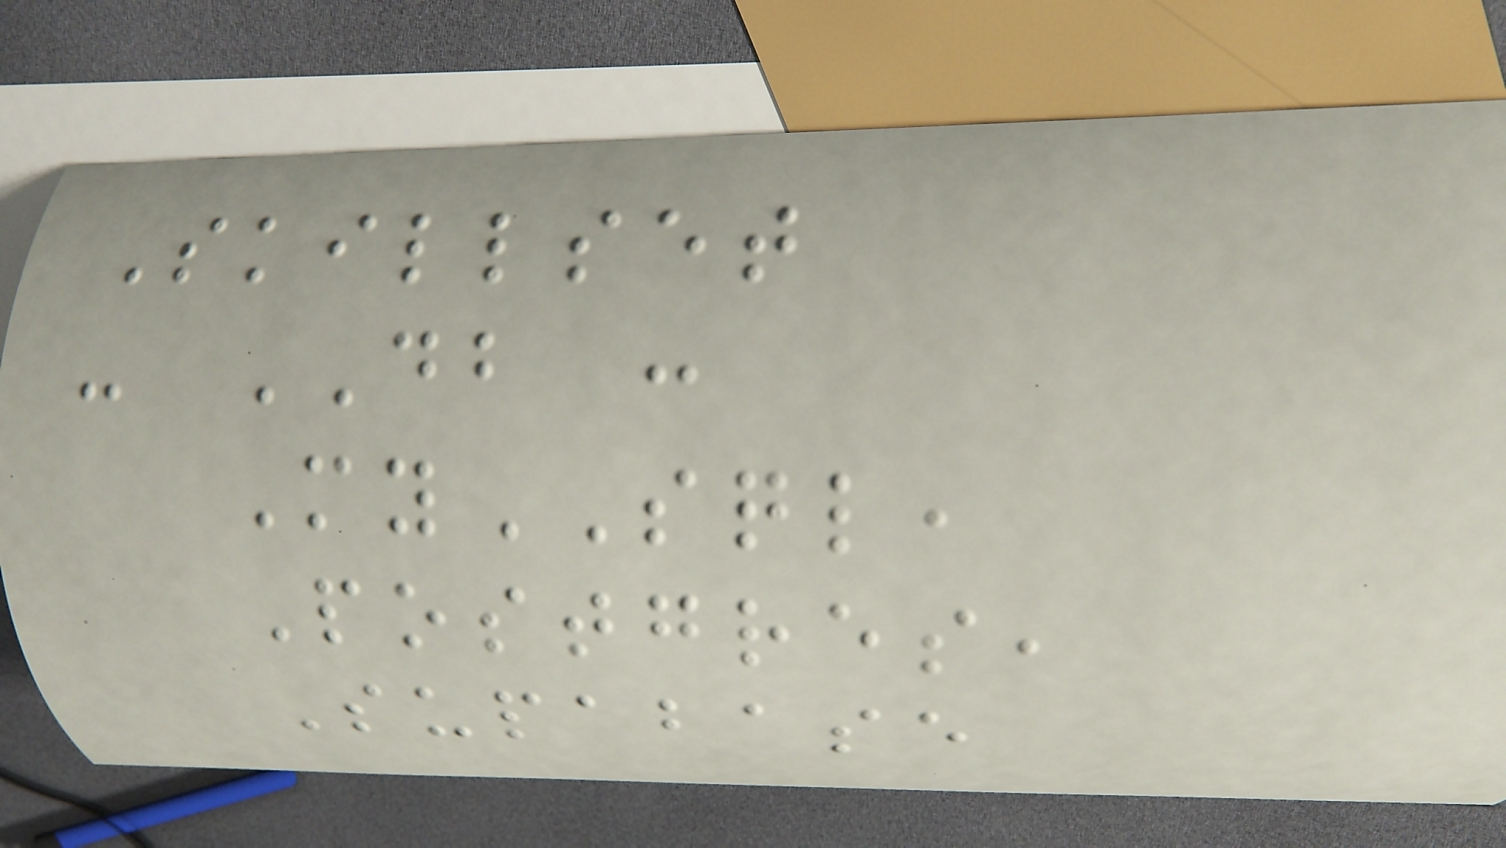Skillset
- DB :
MySQL,
Postgres,
Supabase
